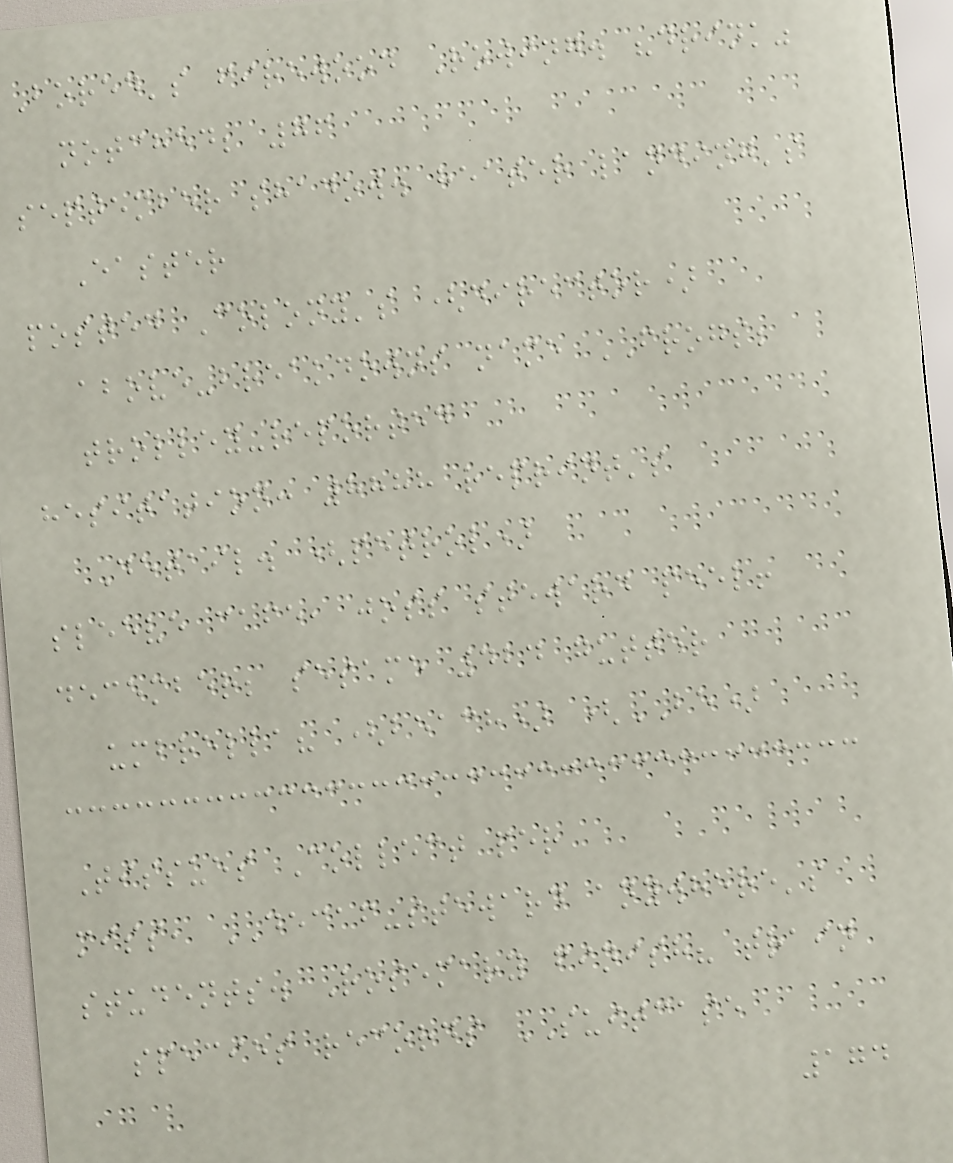Bored's firewood Rowing. "drink"
notched; 76
september shadow. heater landing's
Easter
posted Colony's (director)
above-breakdowns name FROGS;
trolley-reported
hesitation: 8888 reprint's
Detail. (petrol)
sleeve cafe, joss steward peel!
december; sesame 424 gutter
umbrella? (beach) (BE)
Tissues Collect per
miss, DECAF-steward anywhere's
students. Rosemary finish? train
species records SUITCASE
174
